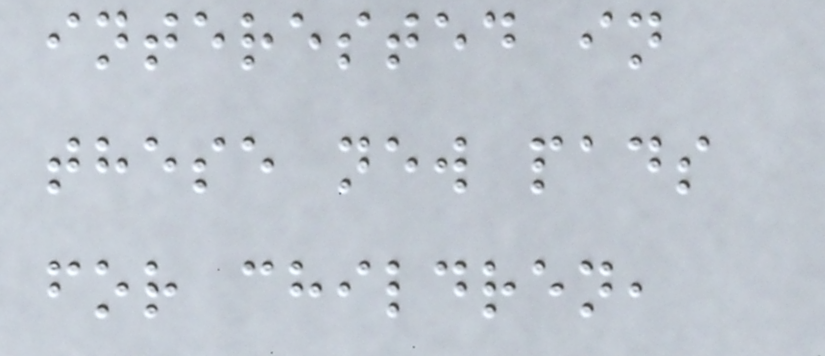interested in
these new pads
for children,
